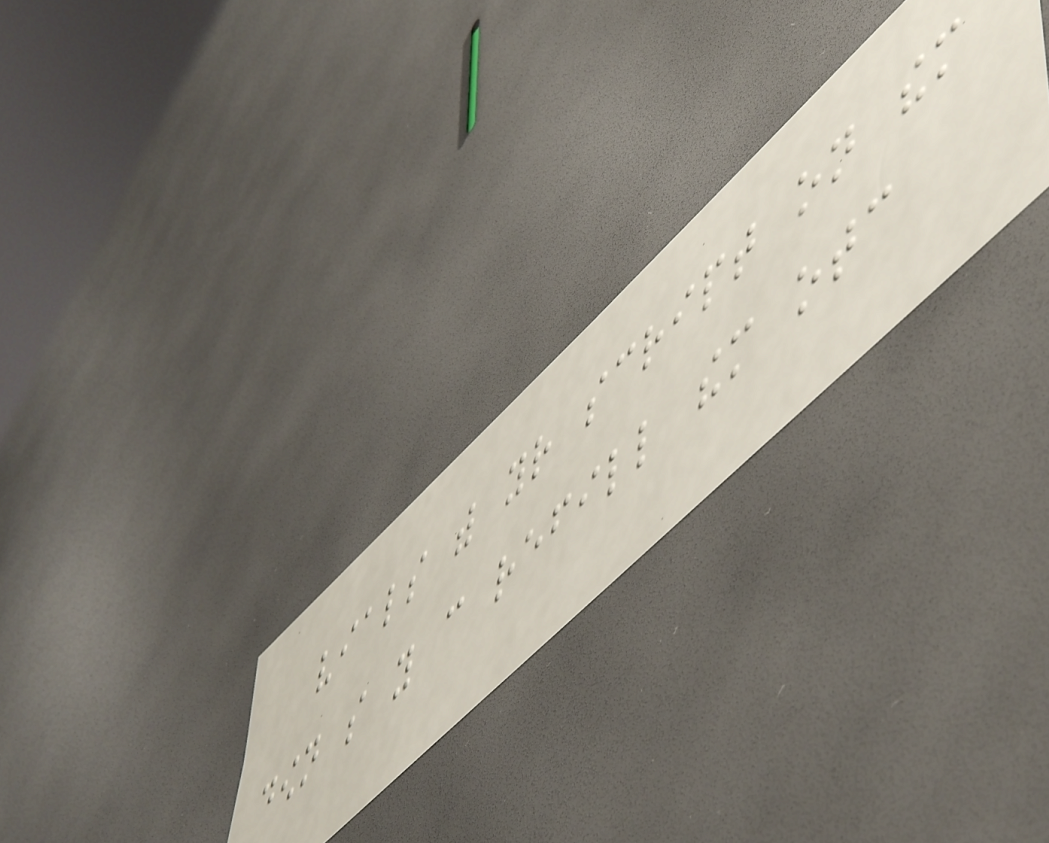vials with your script on them
down so you can refill them otc
